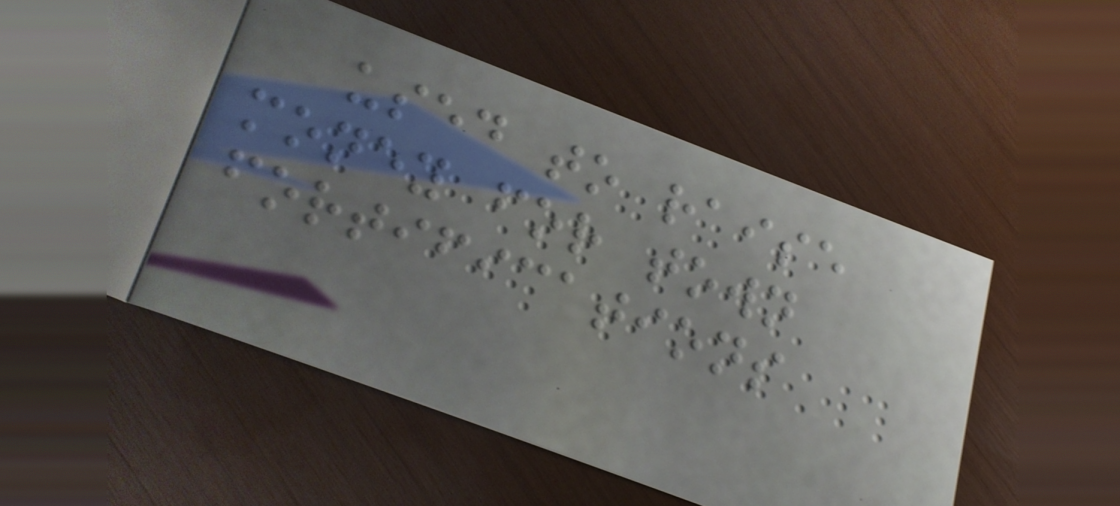used to raise
money for town
fortifications
